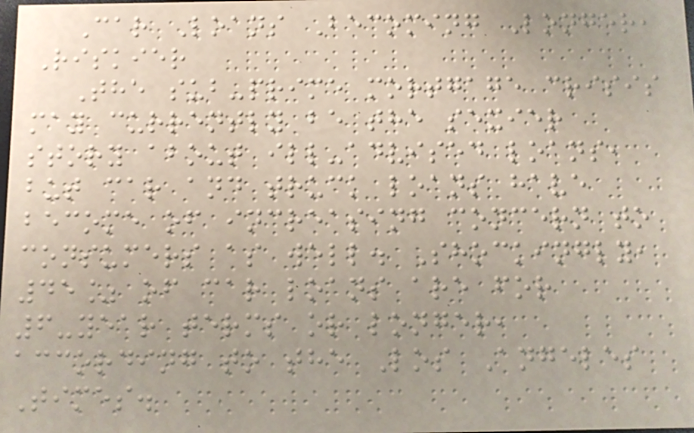Car Loans Becoming Longer,
Riskier
The sub-prime mortgage crisis
may currently be the sexier
story about ill-advised loans,
but car and truck loans have
become of increasing concern to
consumers as well. Shockingly,
45% of car loans are for
6-year terms or longer,
according to the Los Angeles
Times.
